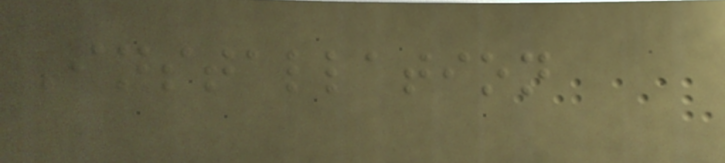Installation
